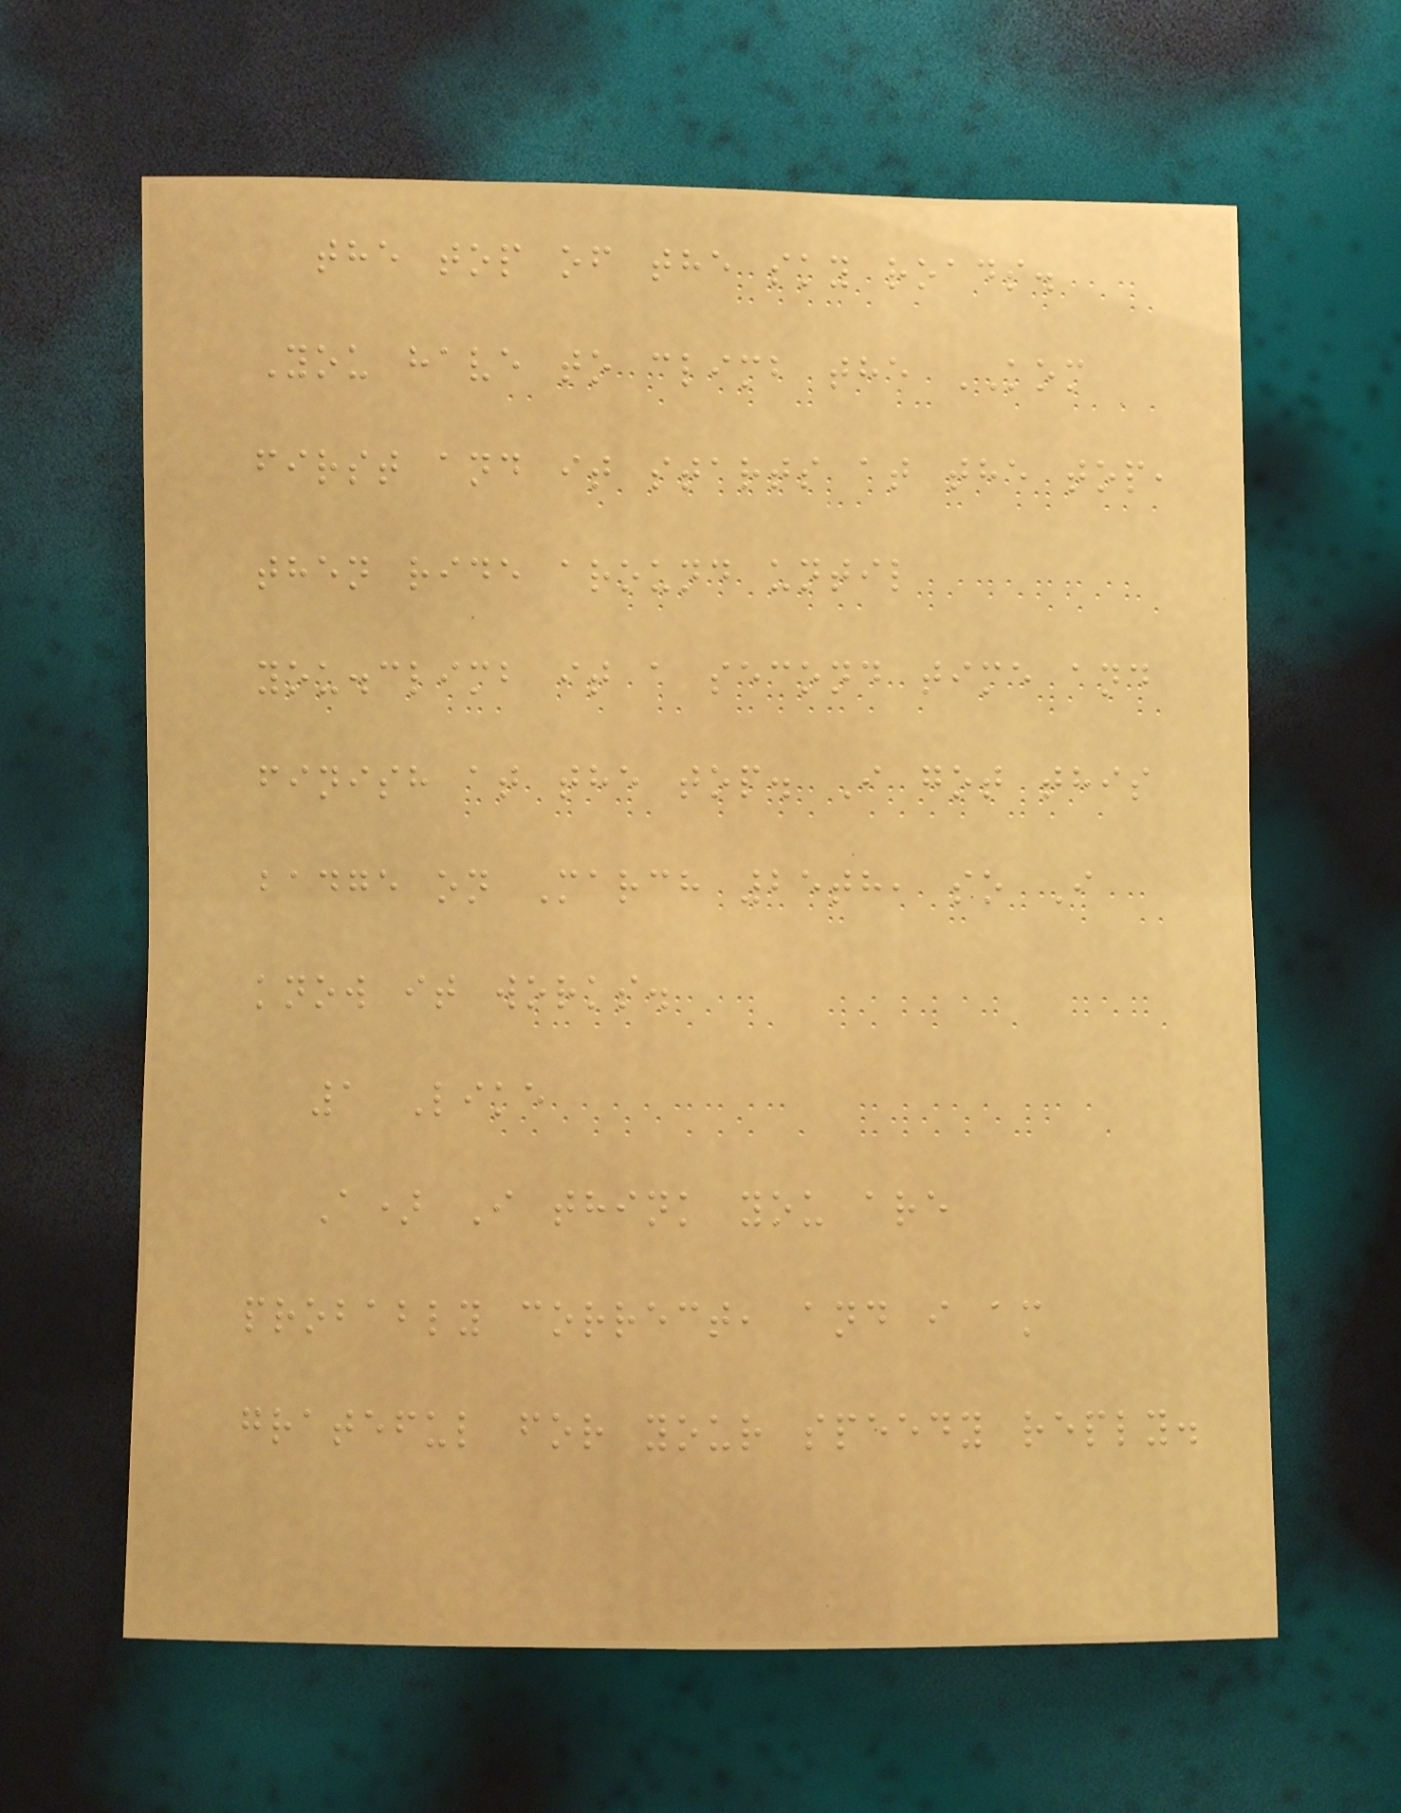the top of the sky roads.
You have to climb the KOM
first and it starts at the top,
then ride around until
you.climb it a second time and
finish at the top. I got this
badge on March 25th, so I
know it works.
1 Like
A) I think you are
probably correct, and i am
grateful for your speedy reply.
